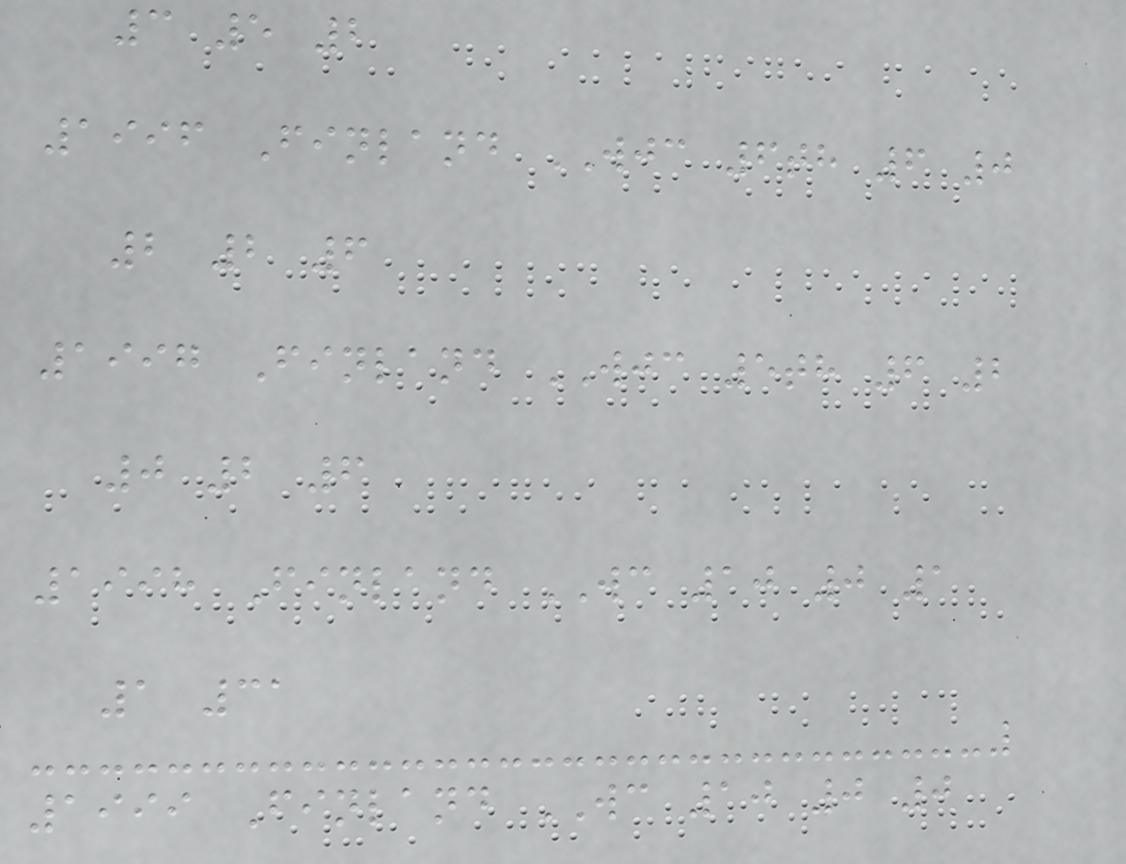3 5 2
1996 Finland WJC 6th 6 0
2 2 6
1997 Finland WJC 5th 6 2
0 2 6
1998 Finland WC 10 0 1
1 31
1999 Finland WC 10 0 0
